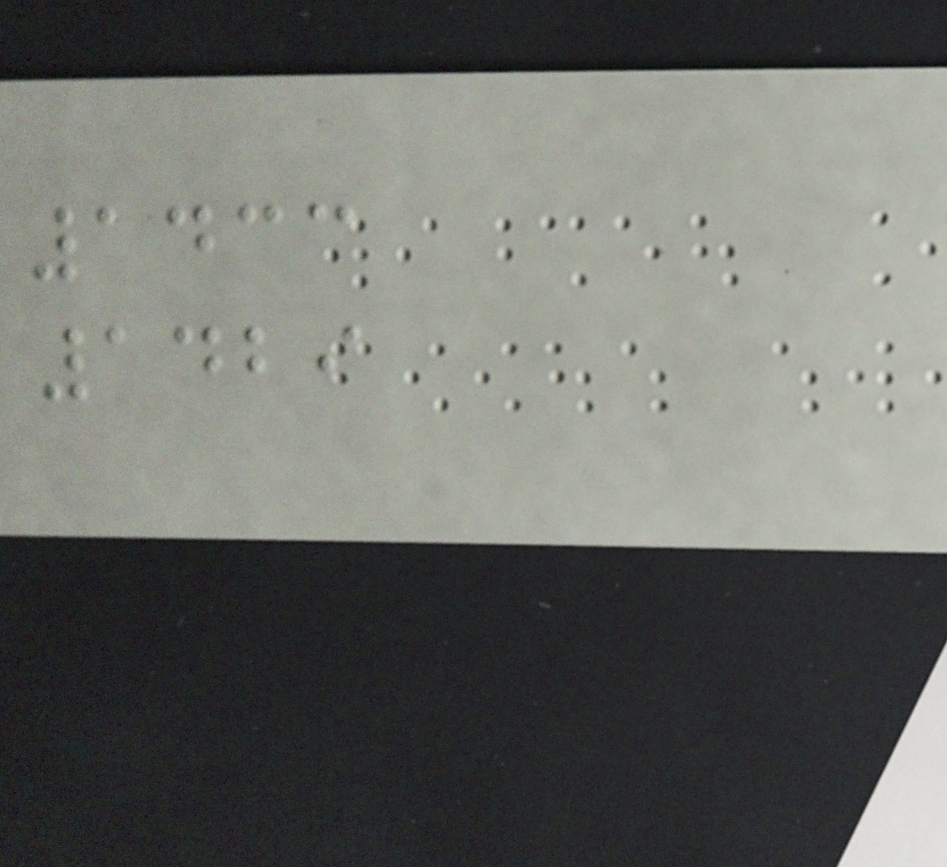1433
1429
